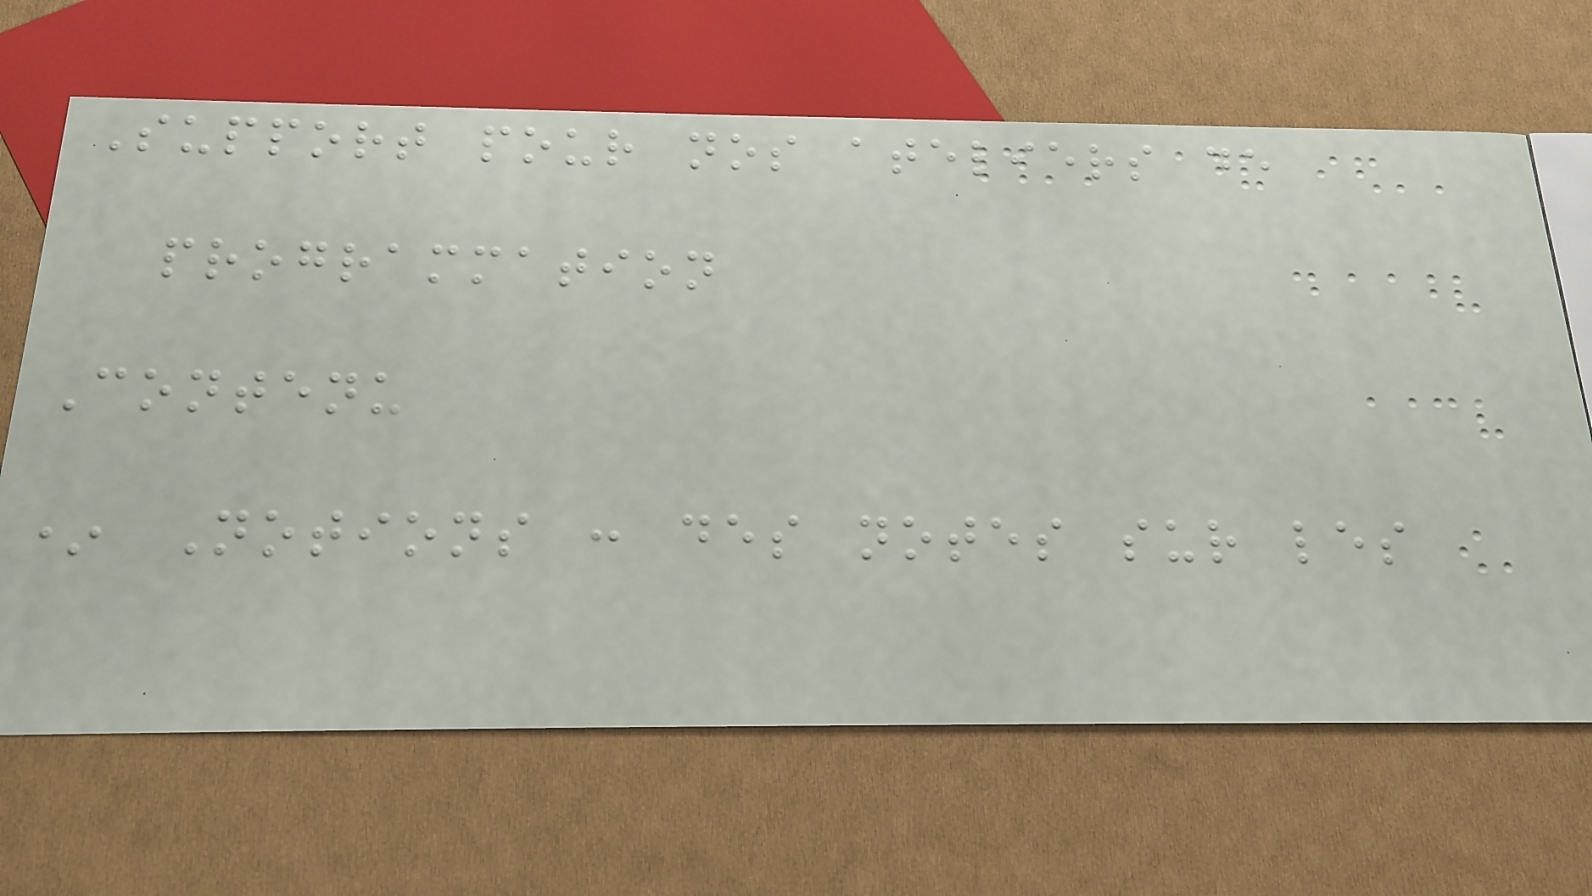Support pour nos ateliers de
programmation
Contenu
* Notions : des notes sur les
